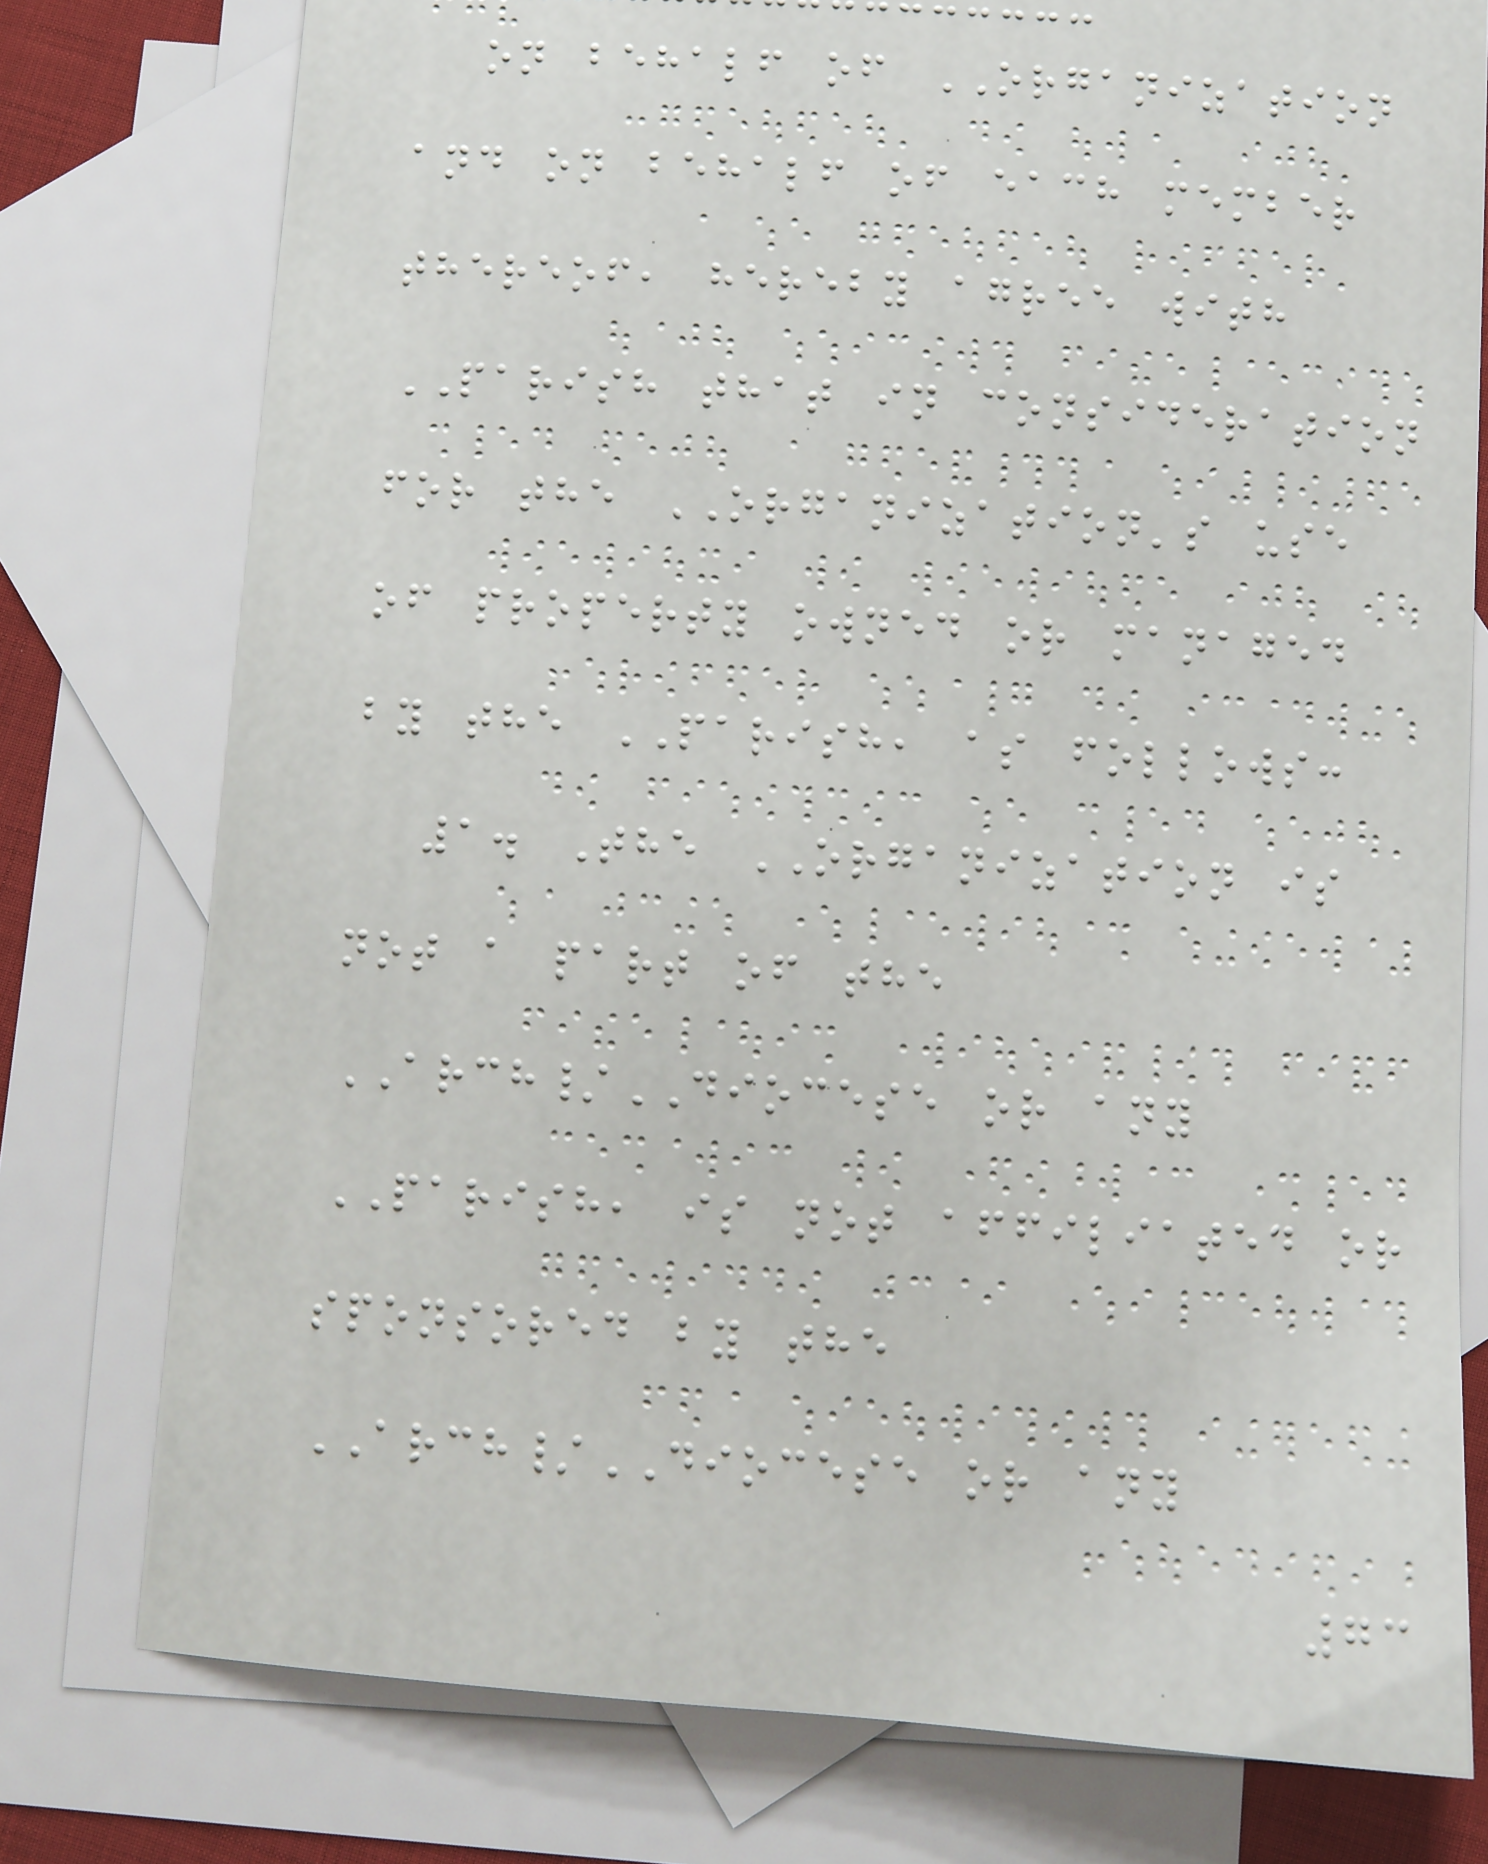on behalf of ORGANIZATION
and on behalf of each member
thereof, hereby agree with
PARISH that in consideration
for the ORGANIZATION's use
of property owned or managed
by the PARISH, as follows:
1. The ORGANIZATION is
not a part of the
ARCH/DIOCESE or any
PARISH, is not affiliated or
sponsored by the
ARCH/DIOCESE or any
73
